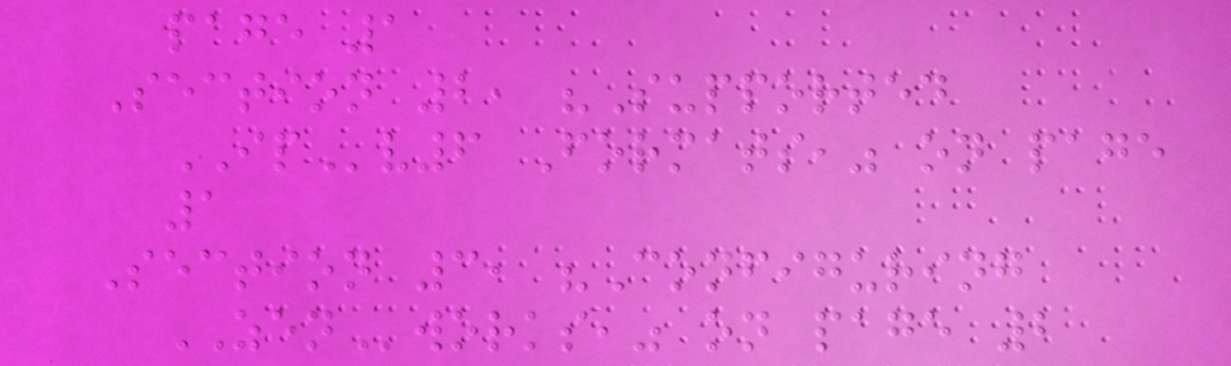page 1
Section 2, "Supported
IPv6 Formats," on page
1
Section 3, "Configuring
ZENworks," on page 2
